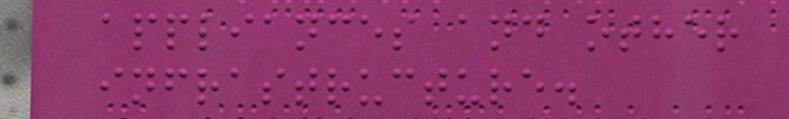appliances and other
infrastructure.
